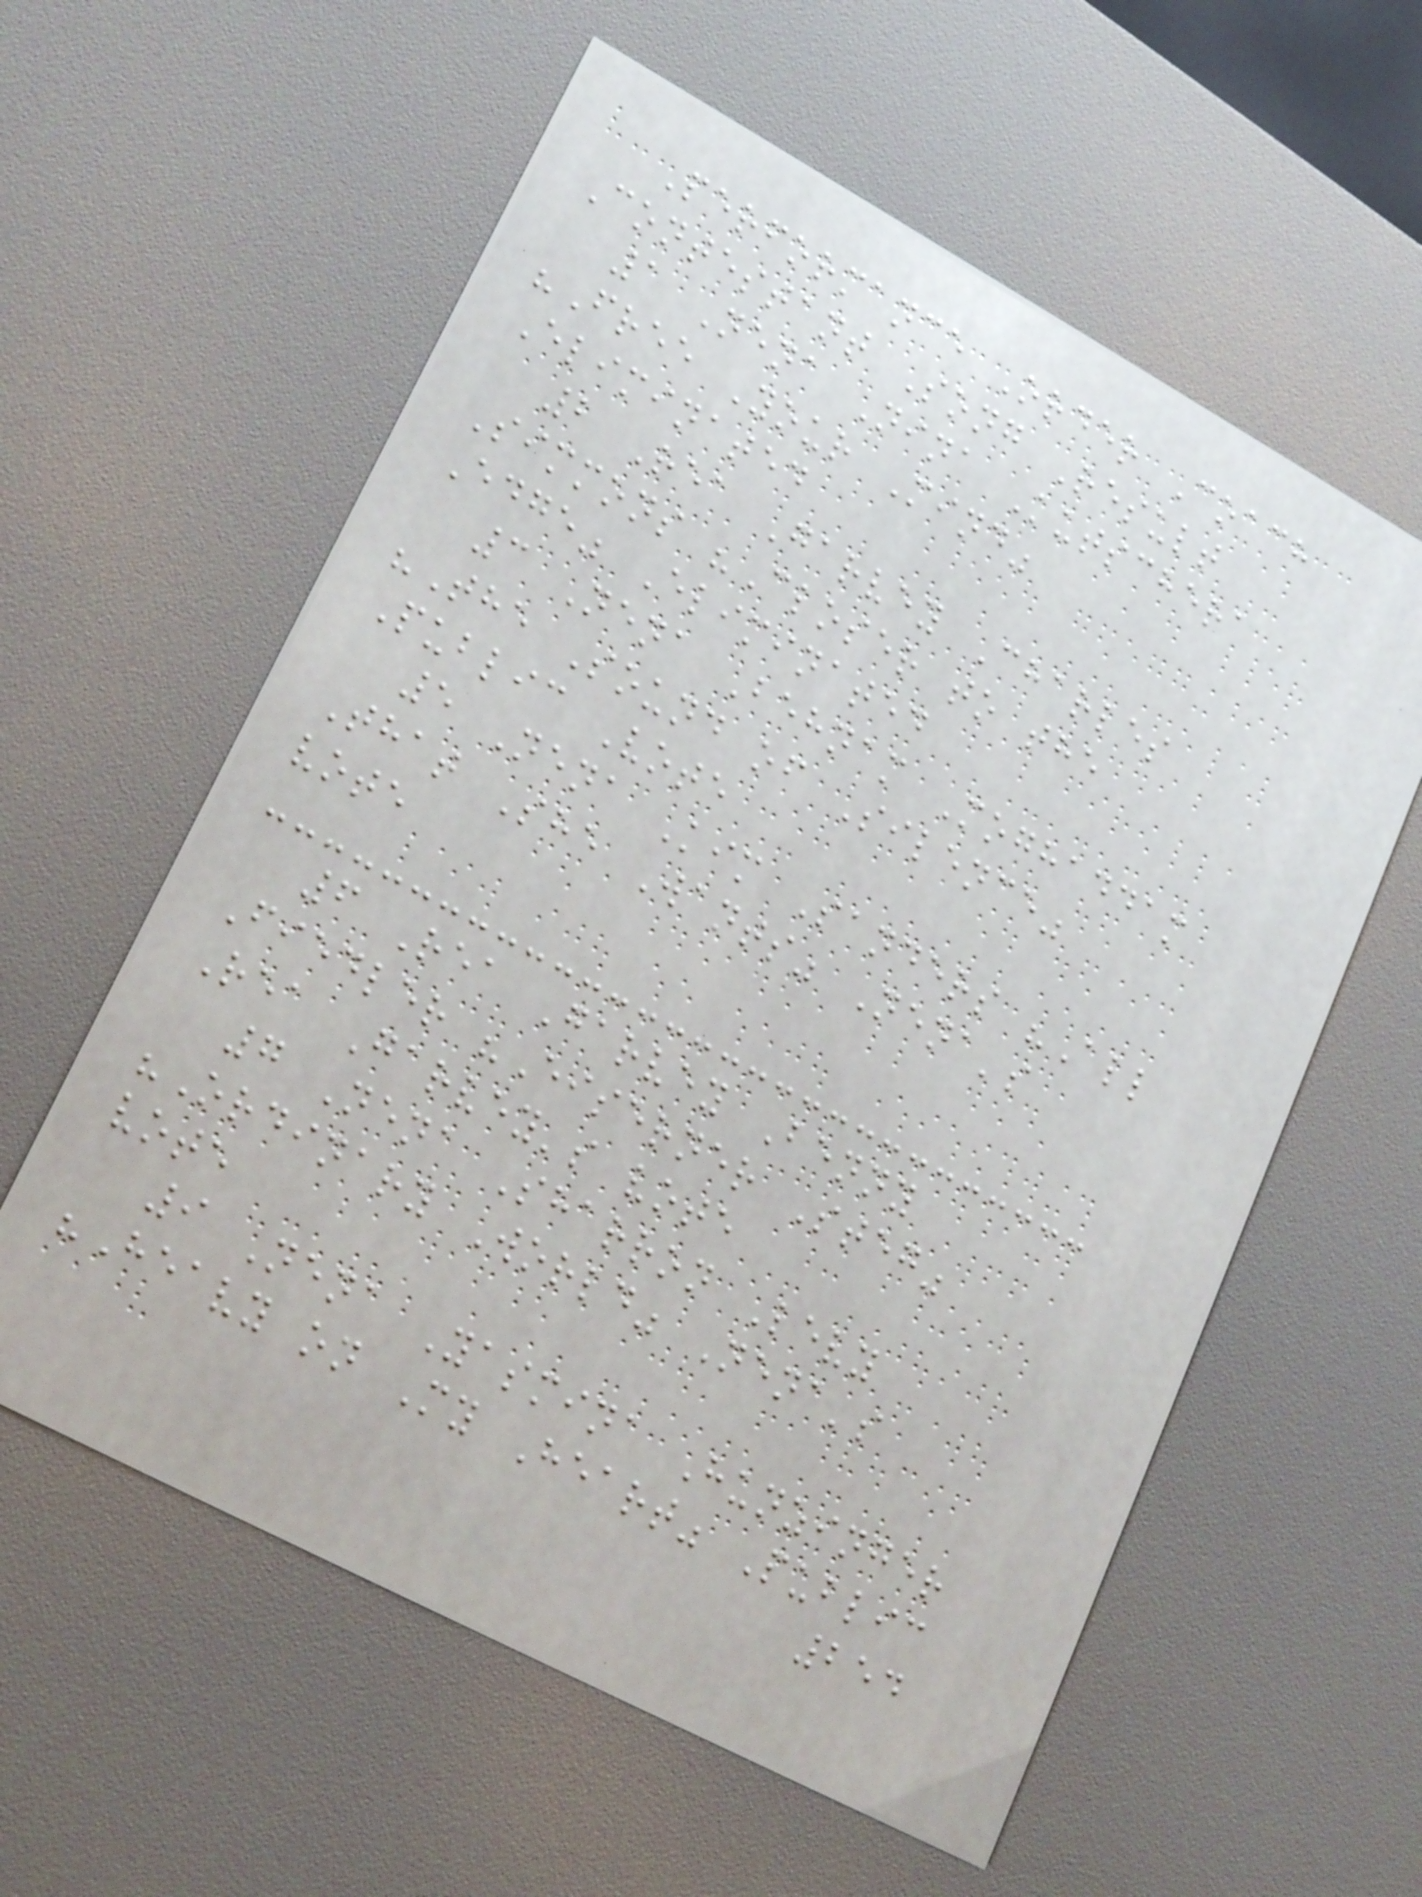Performance Order Coach
Contestant Song Result
1 Nena Nina Kutschera
"Free Your Mind"
Eliminated
2 Rea Garvey Charles
Simmons "Closer to the
Edge" Eliminated
3 Nena Behnam Moghaddam
"The Sound of Silence"
Public Vote
5 Nena Kim Sanders "All
That She Wants" Nena's
vote
6 Rea Garvey Benny
Fiedler "Eiserner Steg"
Rea Garvey's vote
7 Nena Sharron Levy
"Ordinary World" Nena's
vote
9 Nena Yasmina Hunzinger
"Heavy on My Heart" Public
254
